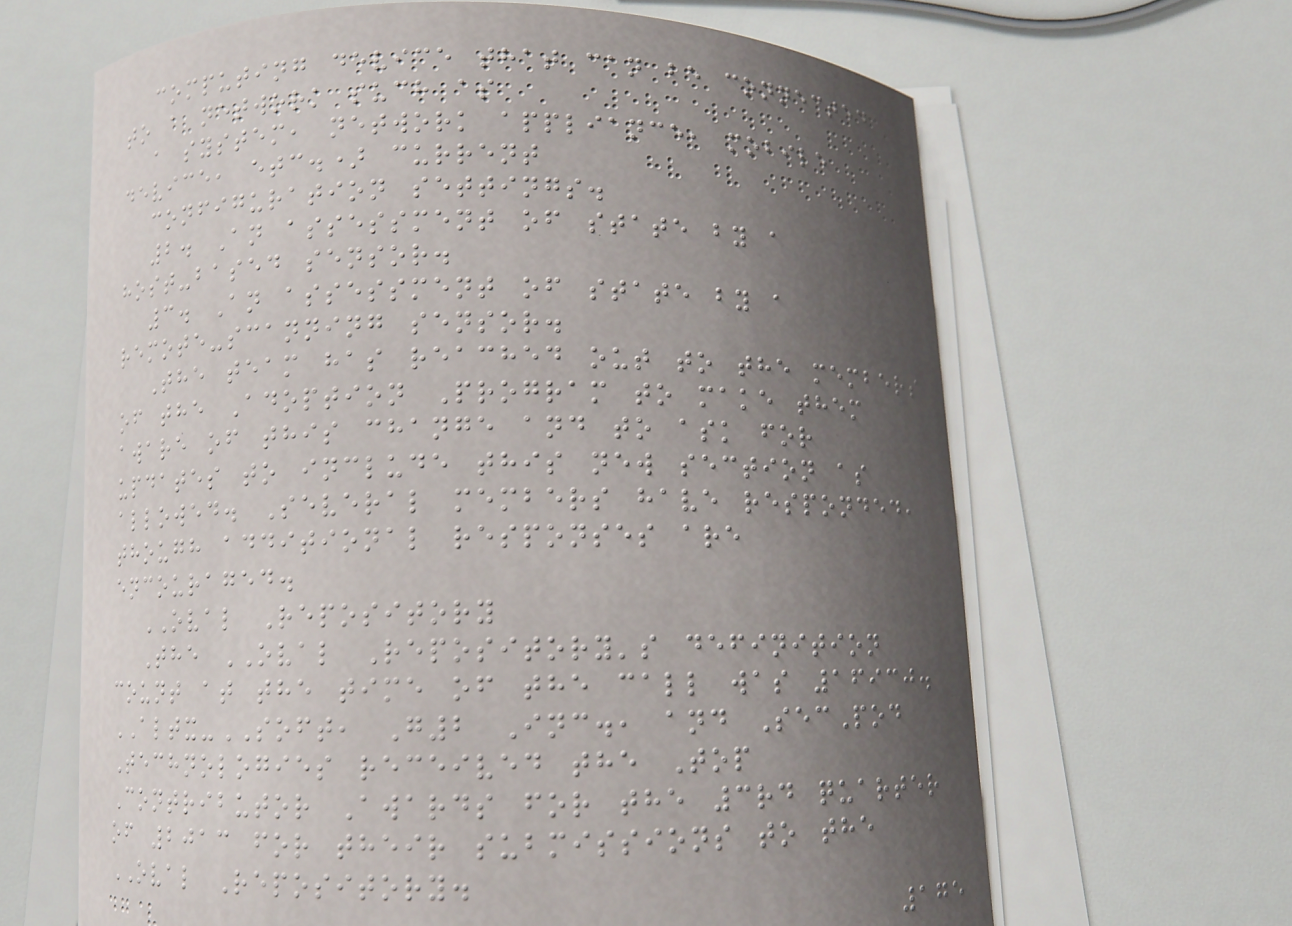computing device that can be connected
to a network such as
a system, network appliance, mobile
device, etc.) current
configuration settings.
2. An assessment of state by a
host-based sensor.
3. An assessment of state by a
remote-scanning sensor.
The team has reached out to the members
of the Adoption Program to make them
aware of this change and to ask for
updates to include this new section as
allowed. Several members have responded,
though additional responses are
encouraged.
OVAL Repository
The OVAL Repository's definition
count at the time of the call was 16930.
ALTX-SOFT, G2 Inc., and SecPod
Technologies received the Top
Contributor Awards for the 3rd quarter
of 2013 for their submissions to the
OVAL Repository.
175
